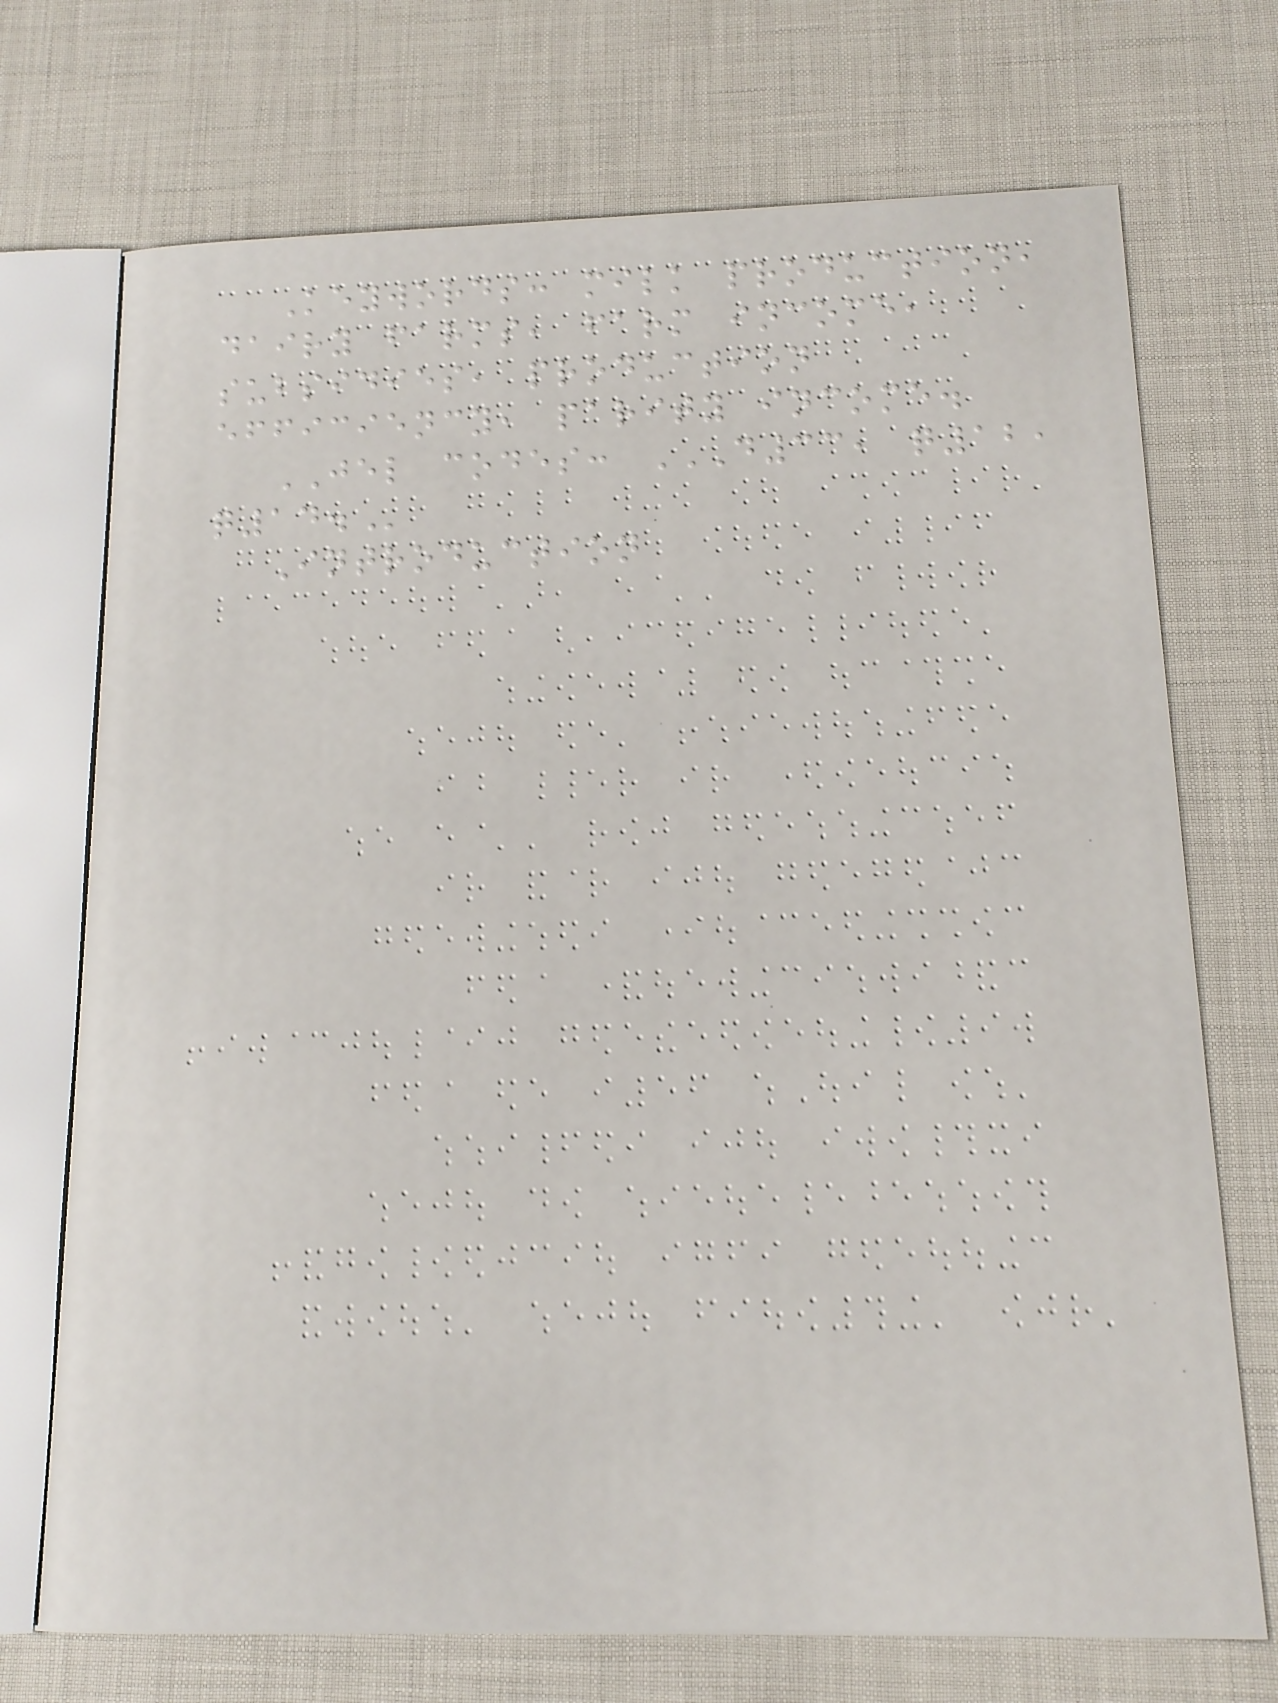Keywords: milk production,
dairy farms, farm income,
subsidies, production
efficiency, parity income.
JEL codes: D33, Q12,
Q14.
Introduction
